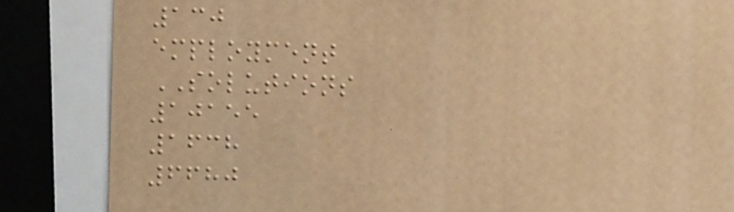130
employment
SOLUTIONS
10155
1638
6680
